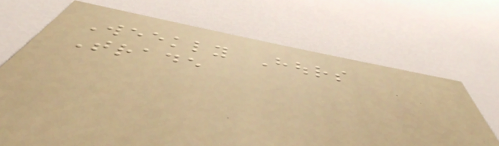Weekly Hours
Trade
